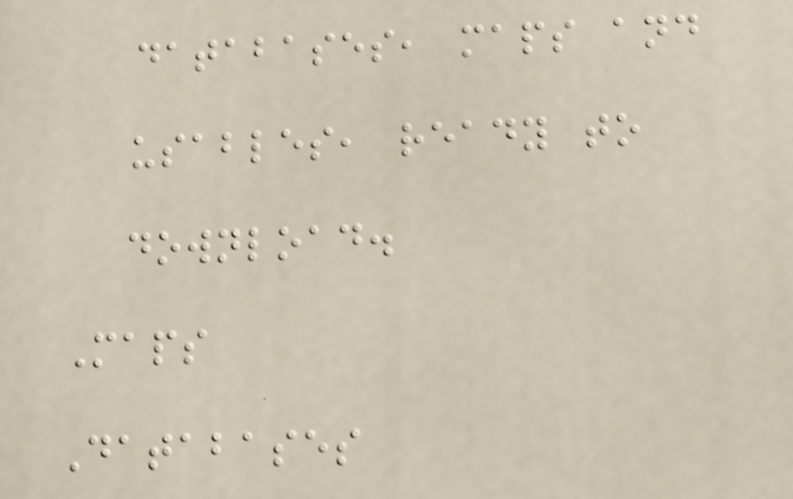databases, maps and
usables, ready to
download.
Maps
Databases
